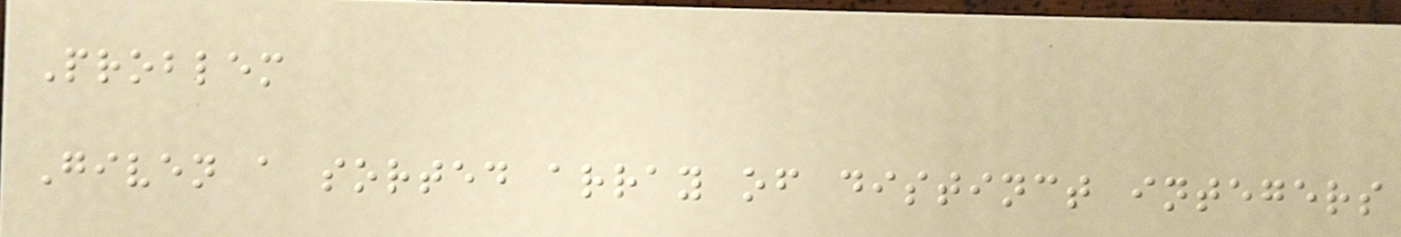Problem
Given a sorted array of distinct integers
